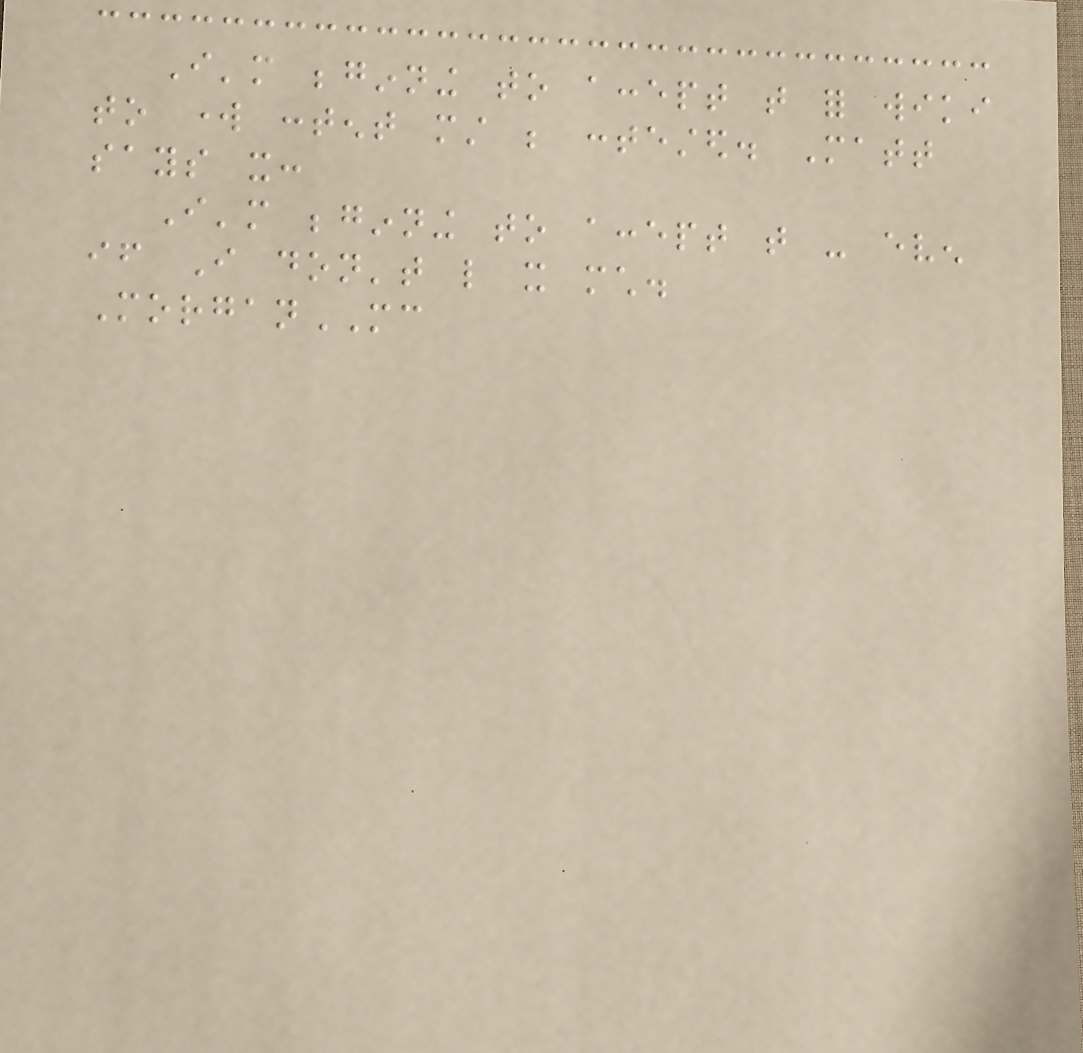I'm beginning to accept that for wiki
to work content must be contested. Matt
says it:
I'm beginning to accept that - even
if I don't like it much.
MorganMC
